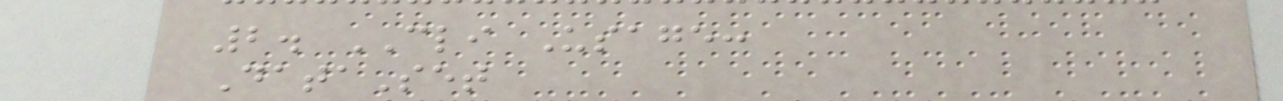2. CLI Usage:
DataSet
